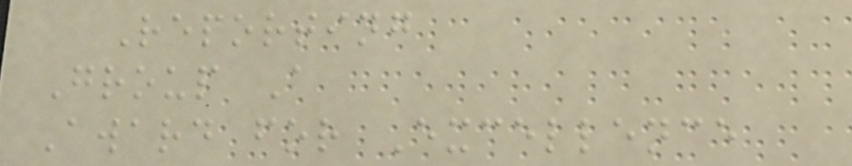Reporting
Group A
Award for Excellence
